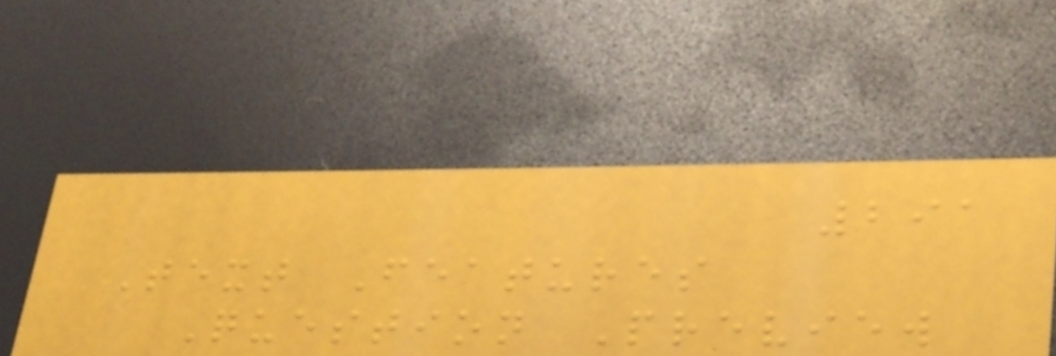291
Text Features
Question Preview
